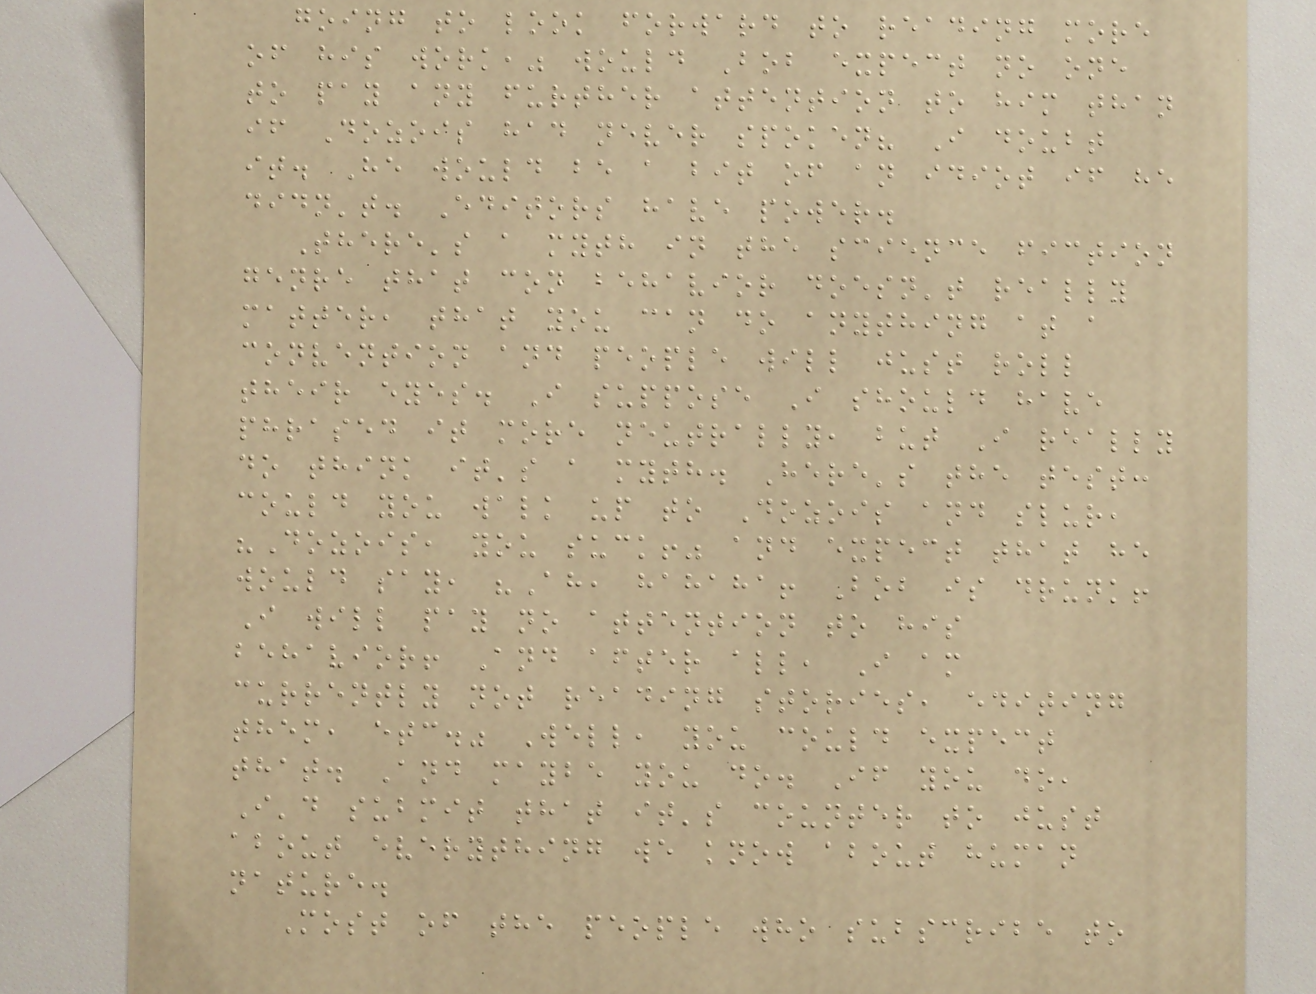going to look forward to reading more
of his work," would Bob expect no one
to pay any further attention to him than
if Dozois had never spoken? I doubt
it. He would be a bit of an idiot if he
didn't. Editors have power.
There's a myth in the science fiction
genre that con behavior doesn't really
matter, that you can do anything at a
convention and people will just roll
their eyes. I suppose I should have
phrased it more neutrally, but I really
do think it's a myth. Here's the test:
could you walk up to Dozois and slur,
"Dozois, you suck!" and expect that he
would say, "Ah, hahaha! Bob is drunk!
I will pay no attention to his
behavior! And after all, I am
currently not reading stories, editing
them, etc." Well, you could expect
that. And maybe you do. If you do,
I'd submit that it's counter to just
about everything we know about human
nature.
Most of the people who subscribe to
